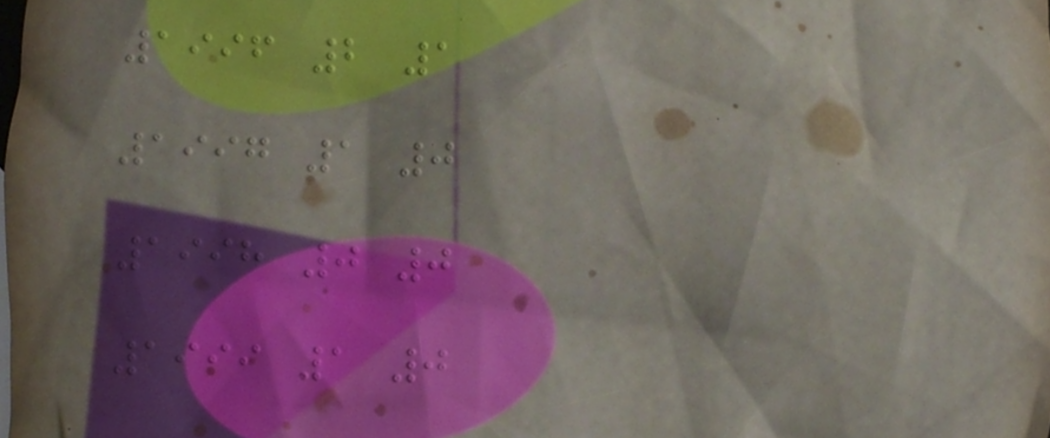1996 2 1
1997 1 0
1998 0 0
1999 1 0
